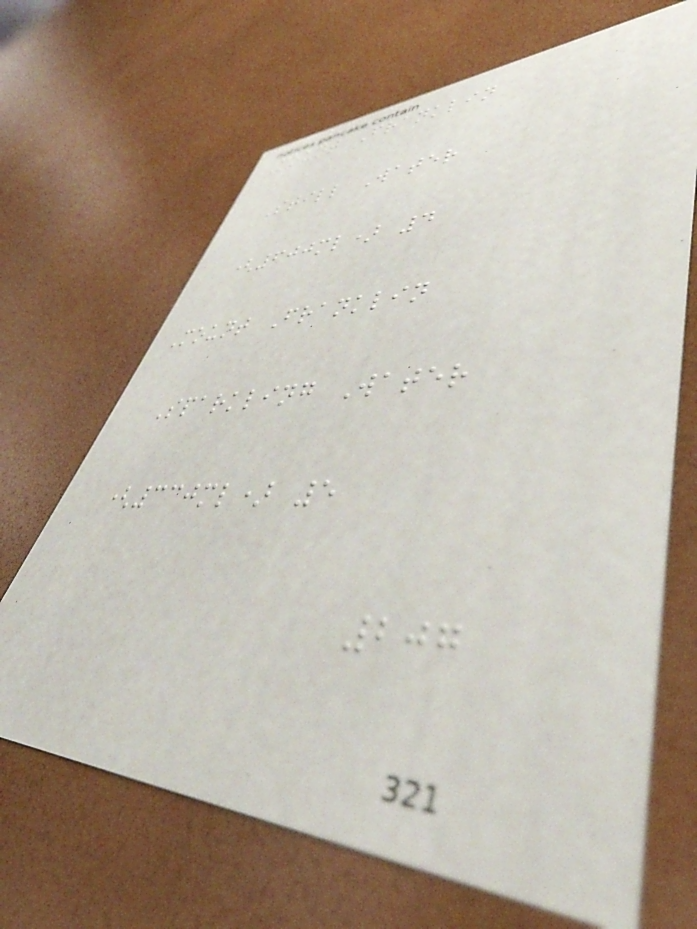Mount Franklin
Still Water
(600ml) 4
Mount Franklin
Sparkling Water
(330ml) 5
207
